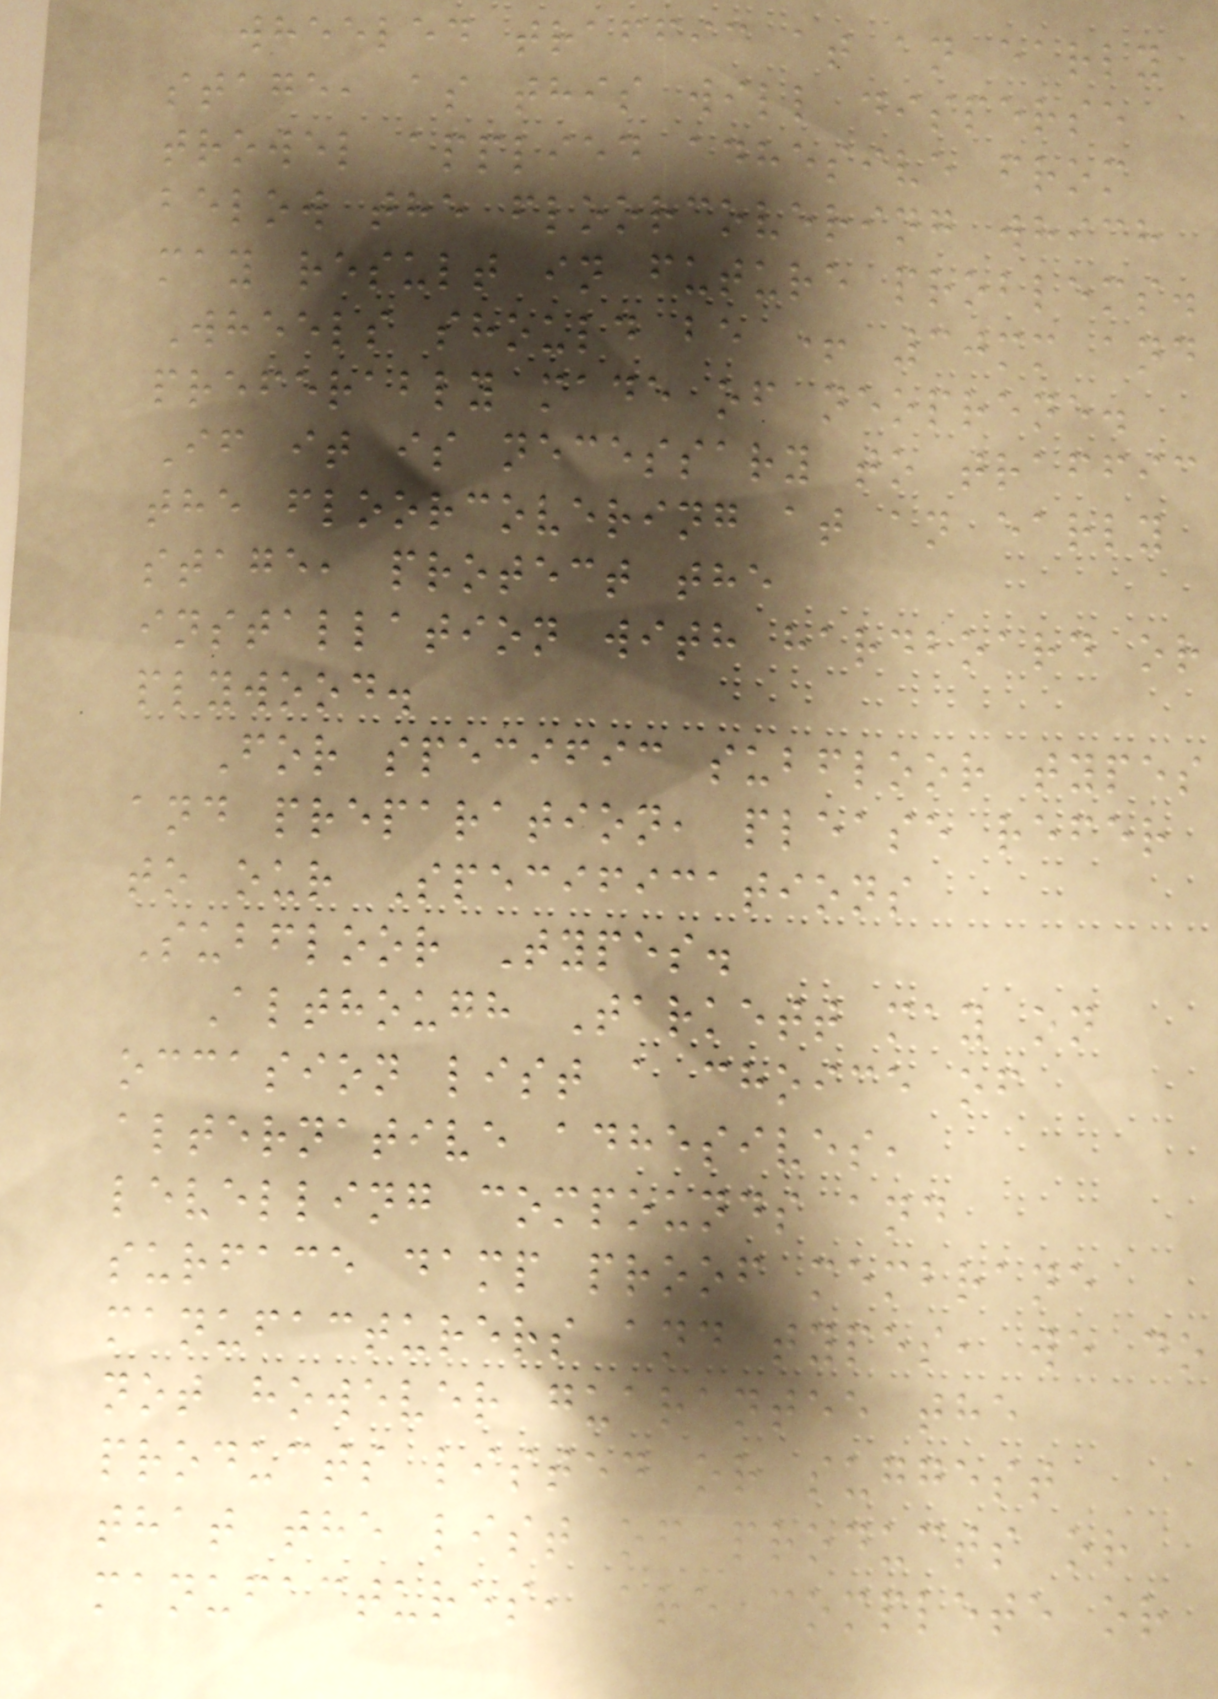wheeled traffic at an early
stage, as this will disperse
trowel applied adhesive from
below the floorcovering which
may result in future problems.
Wheels should be + 30mm and
preferably made of neoprene.
If it is necessary to traffic
the floorcovering at an early
stage, protect the
installation with hardboard or
plywood.
For specific subfloor types
and preparation, please refer
to our Specifications
Subfloor Types.
Although Tarkett may on
occasion list a choice of
alternative adhesives,
levelling compounds and
surface damp proof membrane
manufacturers and types, we do
not however guarantee the
products listed or suggest
that the list of products or
manufactures, are complete or
